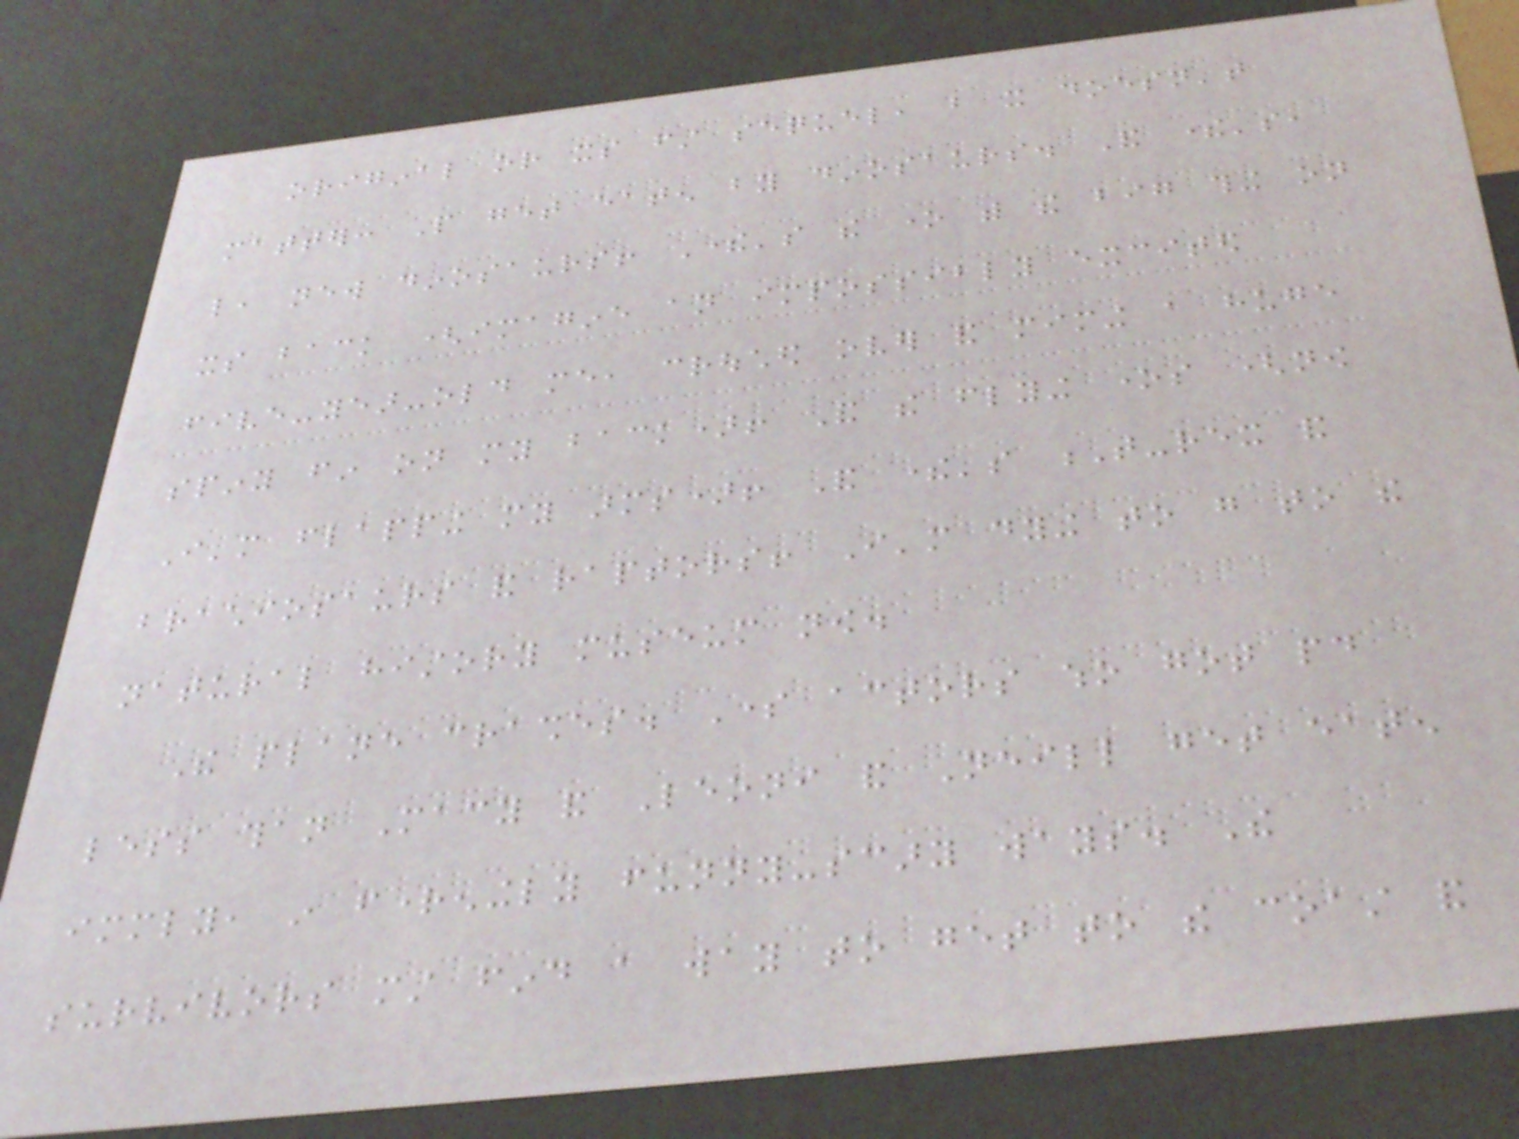original or its first sequel, but it doesn't
matter: People get eaten by dinosaurs. And there's,
like, new dinosaurs! There's the one with the big thing on
its back (imagine an impossibly excited
five-year-old me, crouched over and miming a huge
spiny fin on my back)! And the flying ones (now
I'm flapping my arms)! And there's T-rex and
brachiosaurs and raptors! I'm dying to go to the
natural history museum now.
The plane crashes. Some actors who got paid
less than Macy and Leoni and Neill get eaten
immediately, in frighteningly funny-scary ways. The
survivors must find a way to get to the coast and
